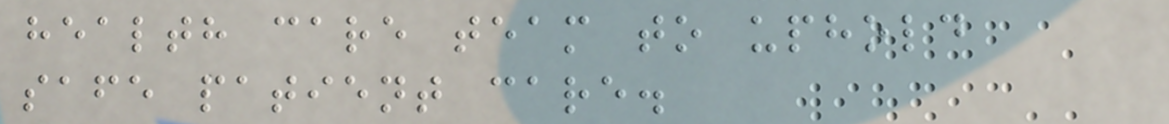health care team to uphold
safe patient care.
